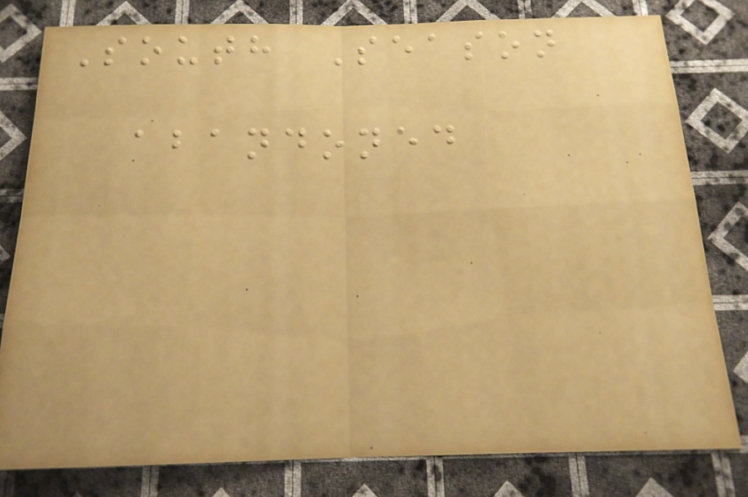South Season
abandoned
